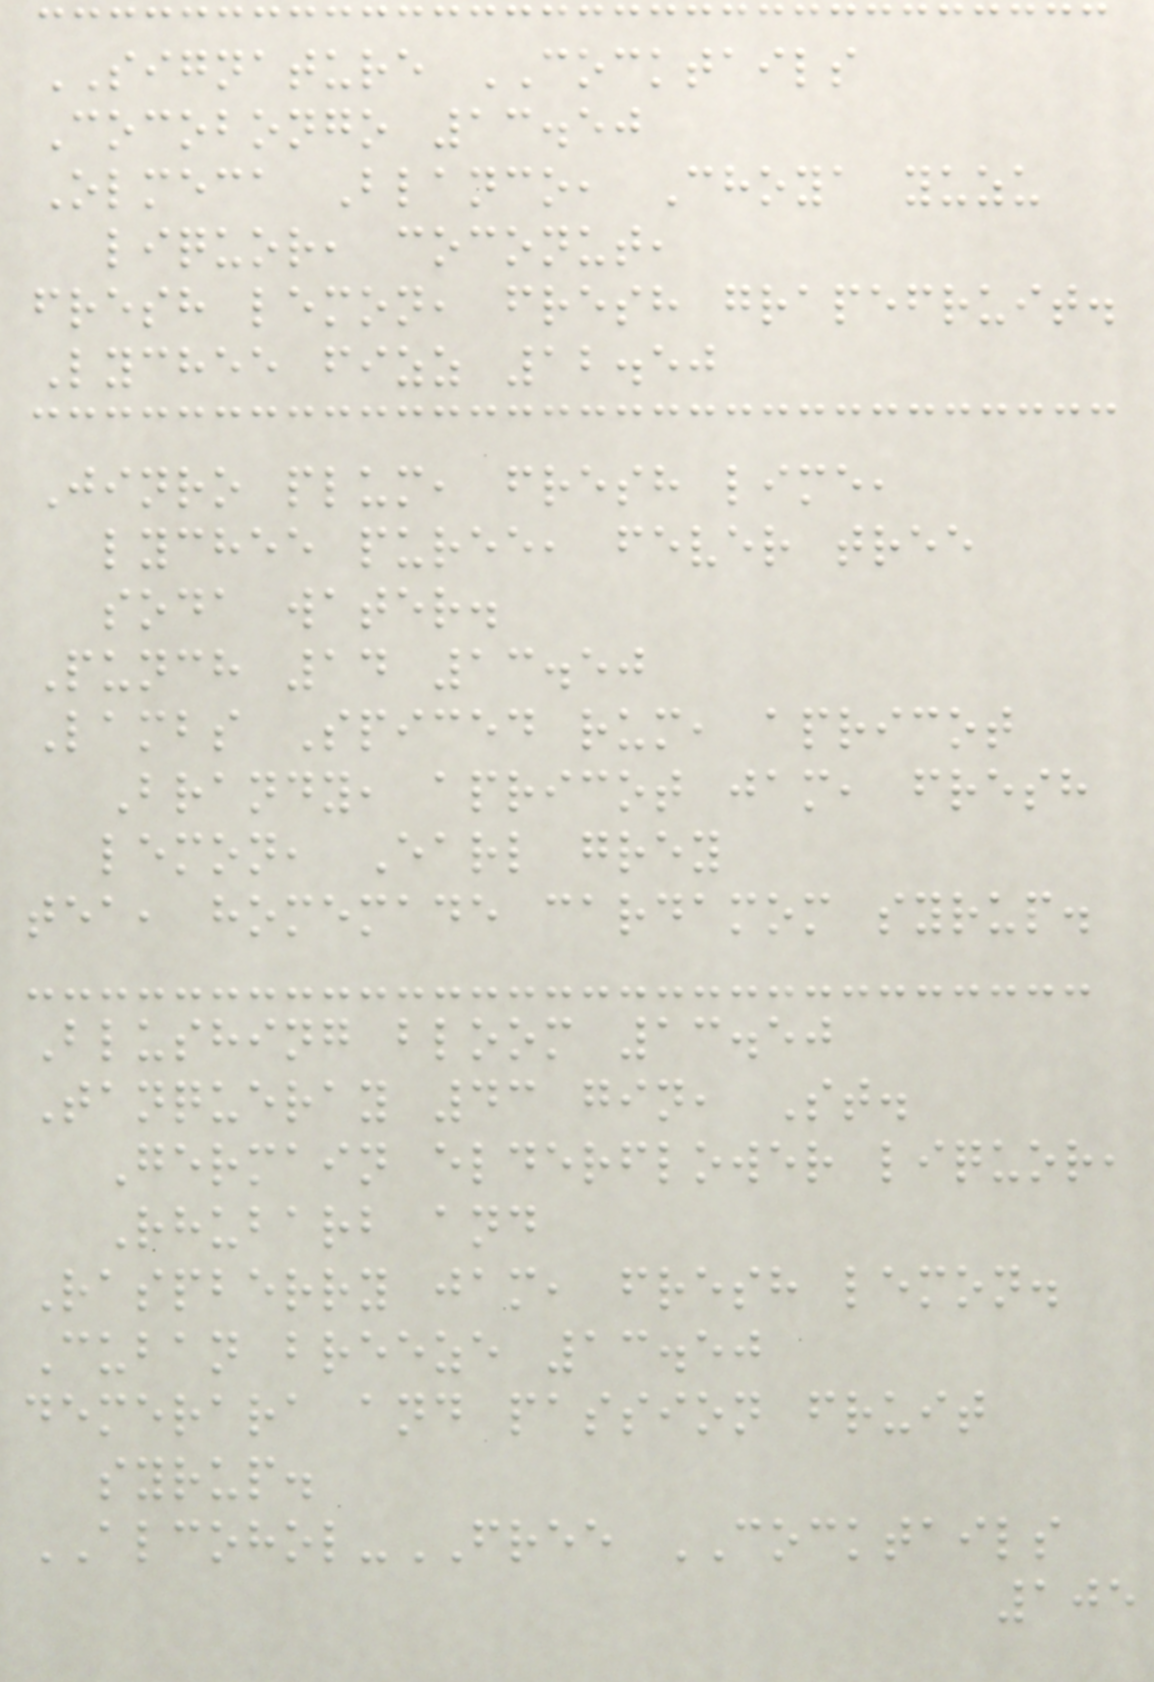SIGNATURE COCKTAILS
Cocobongo 13.50
Olmeca Blanco, Choya yuzu
liquor, coconut,
fresh lemon, fresh grapefruit.
Lychee fizz 12.50
Jinro plum, fresh lime,
lychee puree, fever tree
soda water.
Punch 14 13.50
Lambs Spiced rum, apricot
Brandy, apricot jam, fresh
lemon, Earl grey
tea, homemade cardamom syrup.
Blushing bloom 13.50
Tanqueray 43 gin, St.
Germain elderflower liquor,
Rhubarb and
Raspberry jam, fresh lemon.
Cuban breeze 13.50
demerara and passion fruit
syrup.
ALCOHOL-FREE COCKTAILS
105
